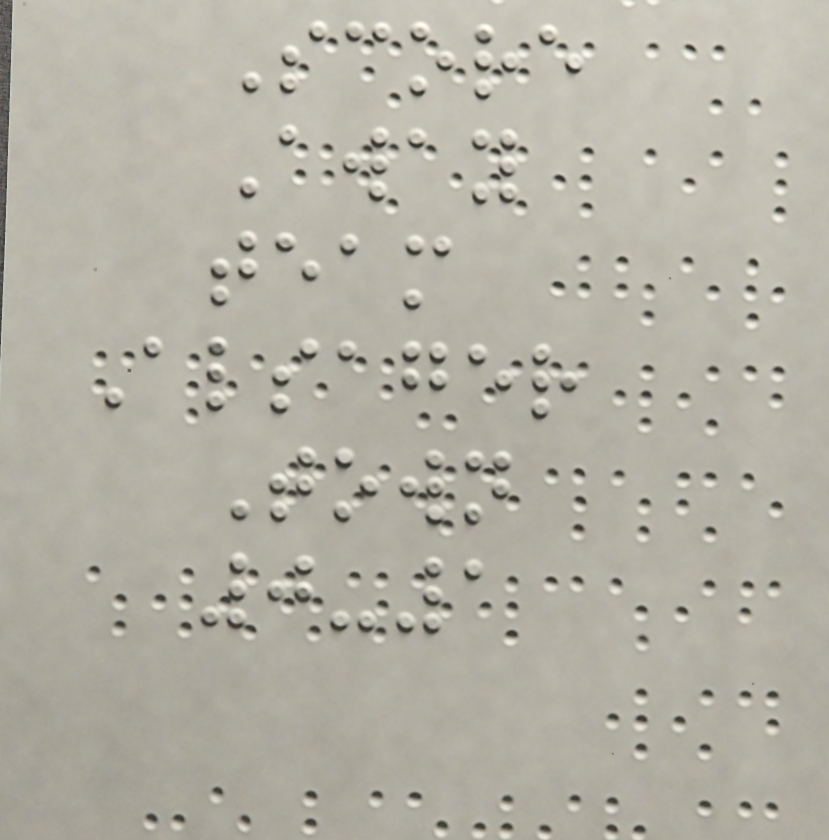Score
Away
team
Alsager
Town
0-1
